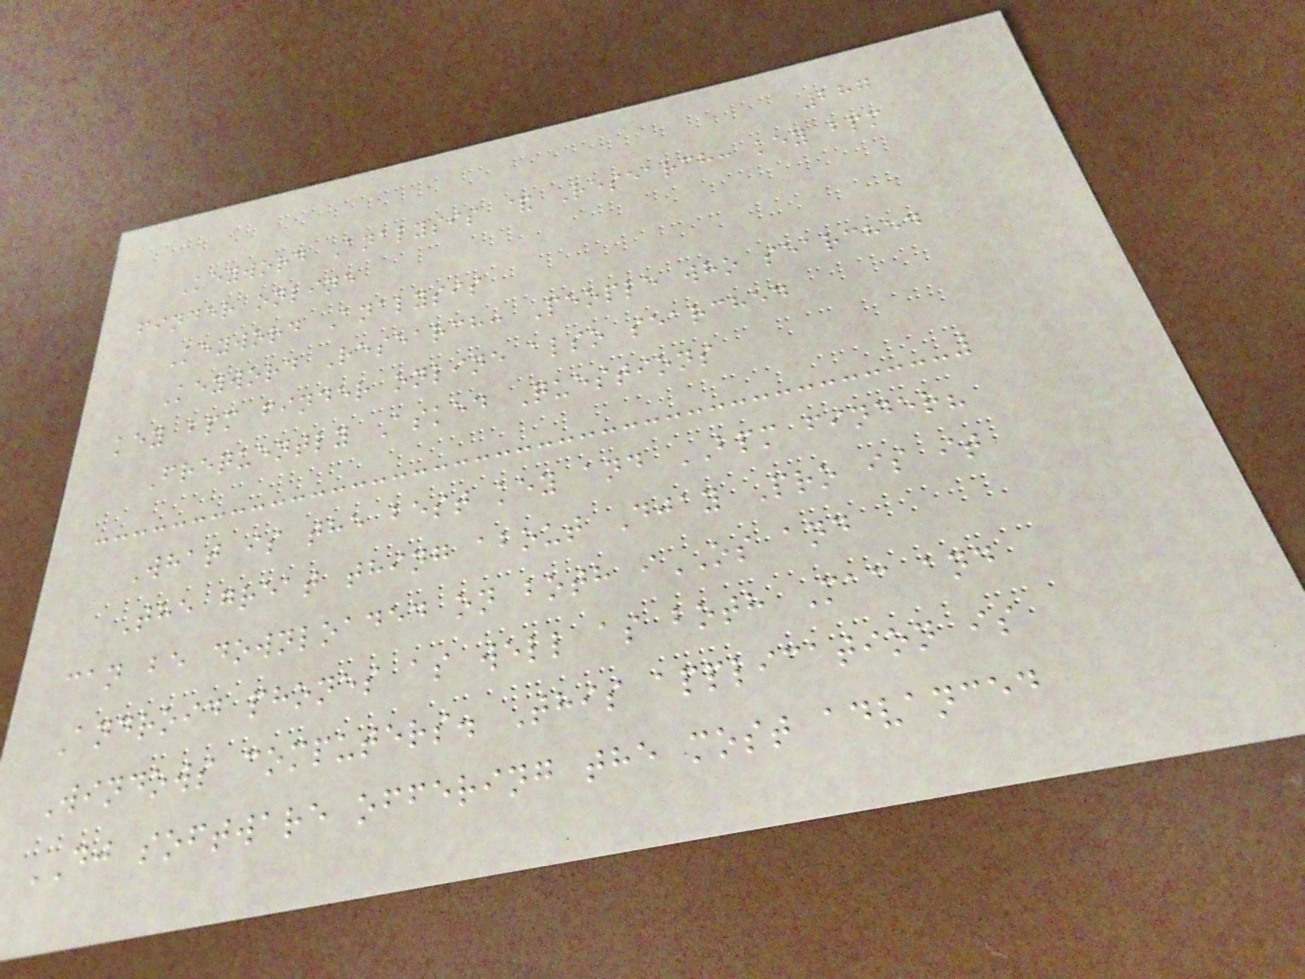287
Keyword Analysis & Research: key bpm
finder online
Keyword Analysis
Keyword Research: People who searched
key bpm finder online also searched
Frequently Asked Questions
What is the best key and BPM finder?
The great thing about Djay Pro is it
can be downloaded on both iOS and
Android phones as well as both Mac and
Windows computers. This application is
DJ software offering the most advanced
